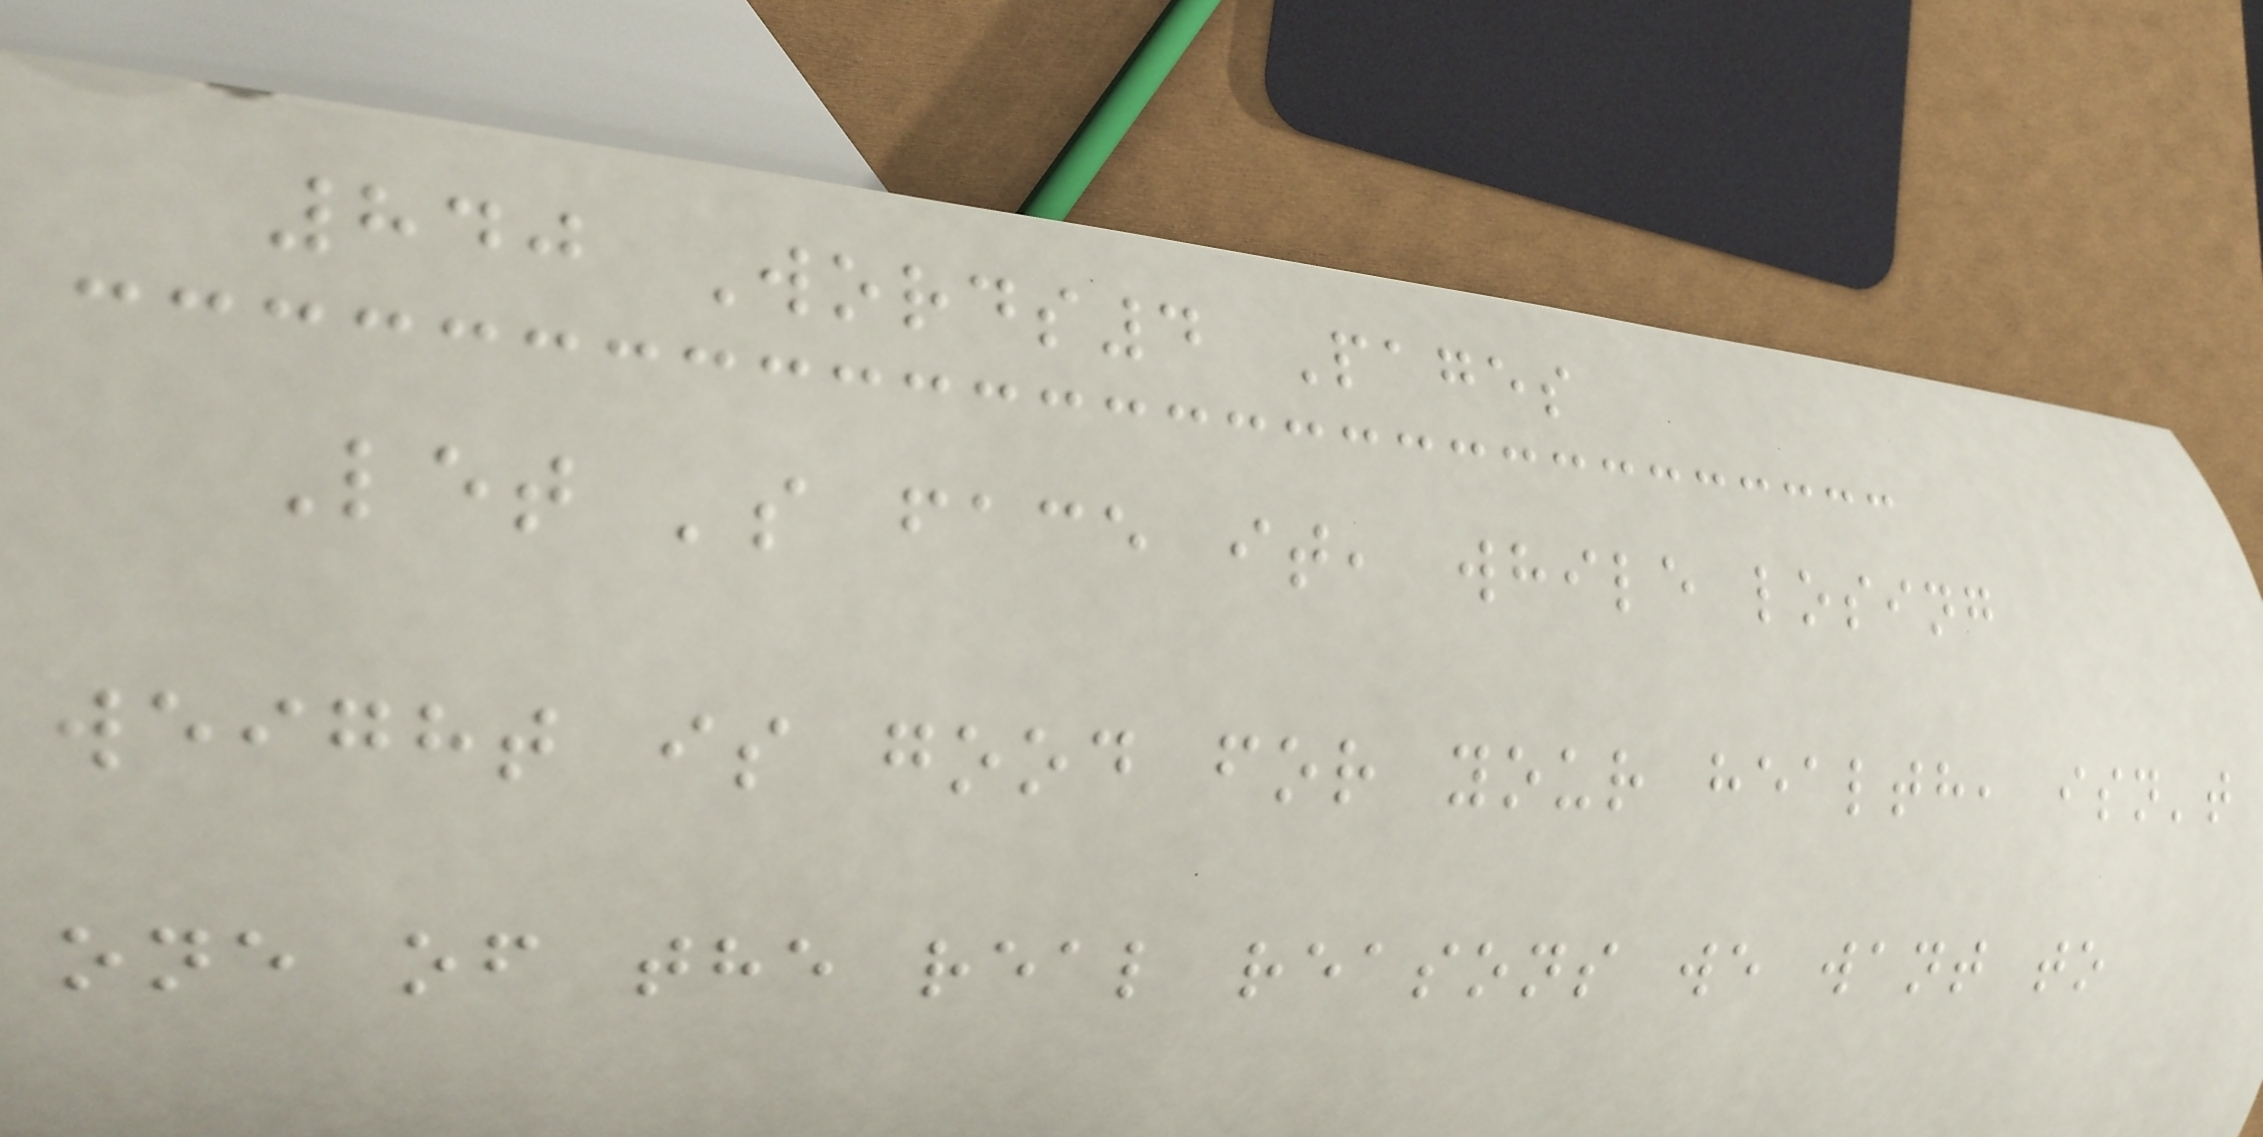840 Words4 Pages
Let 's face it, while losing
weight is good for your health, isn't
one of the real reasons we want to
